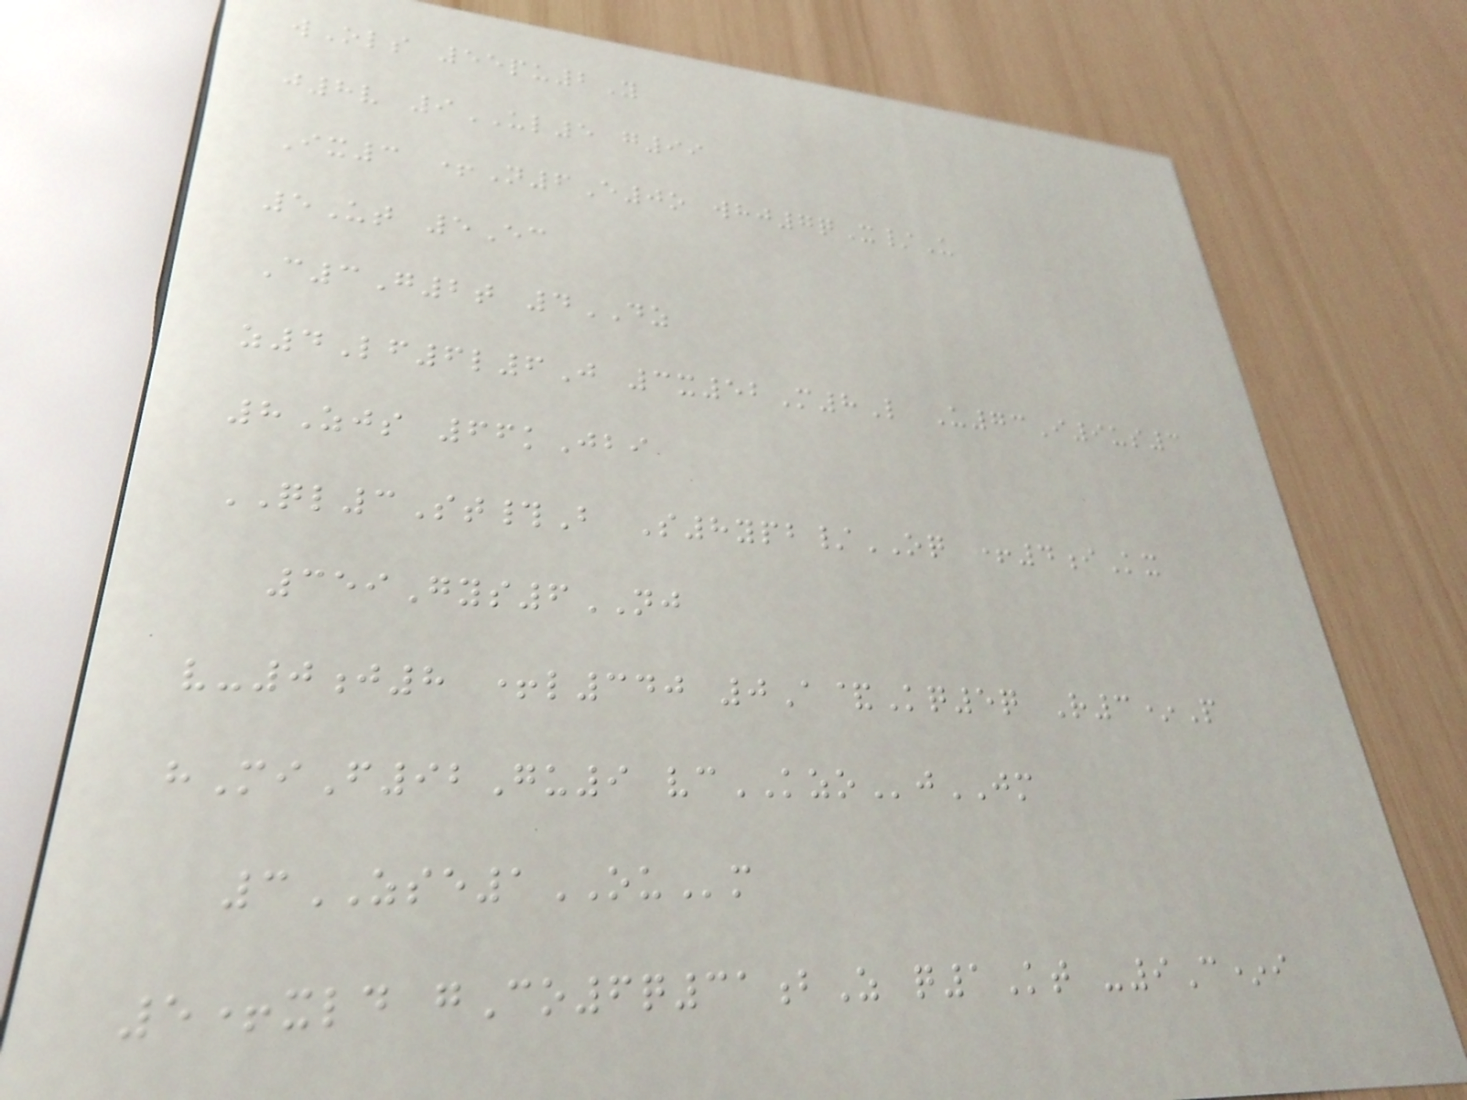wOls 55pu2Y
j8v 9UL5 g99
Ix3 +N6E0o whj7qX/U
5Ut 5Ec
C3G2t 4DZ
z4Lf6l6J 3x52M8L U73I9us3
8Zjs 66kJbi
QL3St#B S8ypb/OQ +4iKx
359Gys6NJ
v-0j8 +l340 0A&Kq5q R3*P
hMiF92Gu9 vcKZOjJM
3ZSE1OUm
5+xld gCo6q31bZ q1Kt -9C*i
